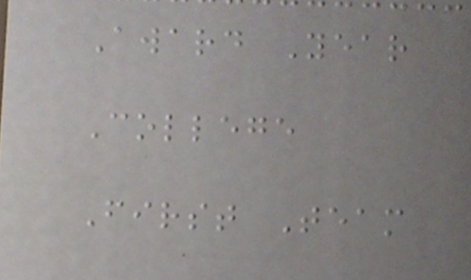Award Year
College
First Team
